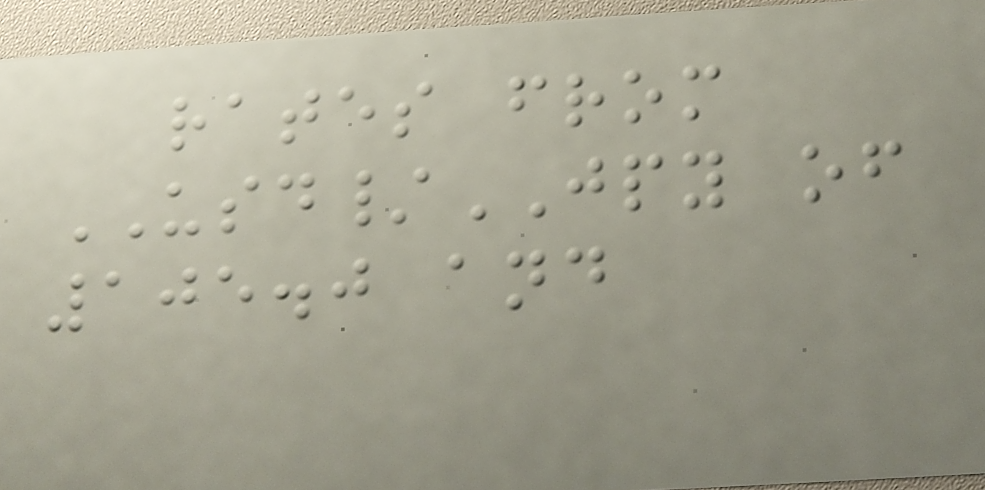rates from
USD/JPY of
105.0 and
